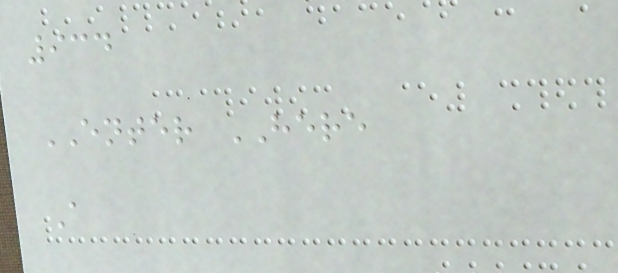934
ENTER HERE
A
